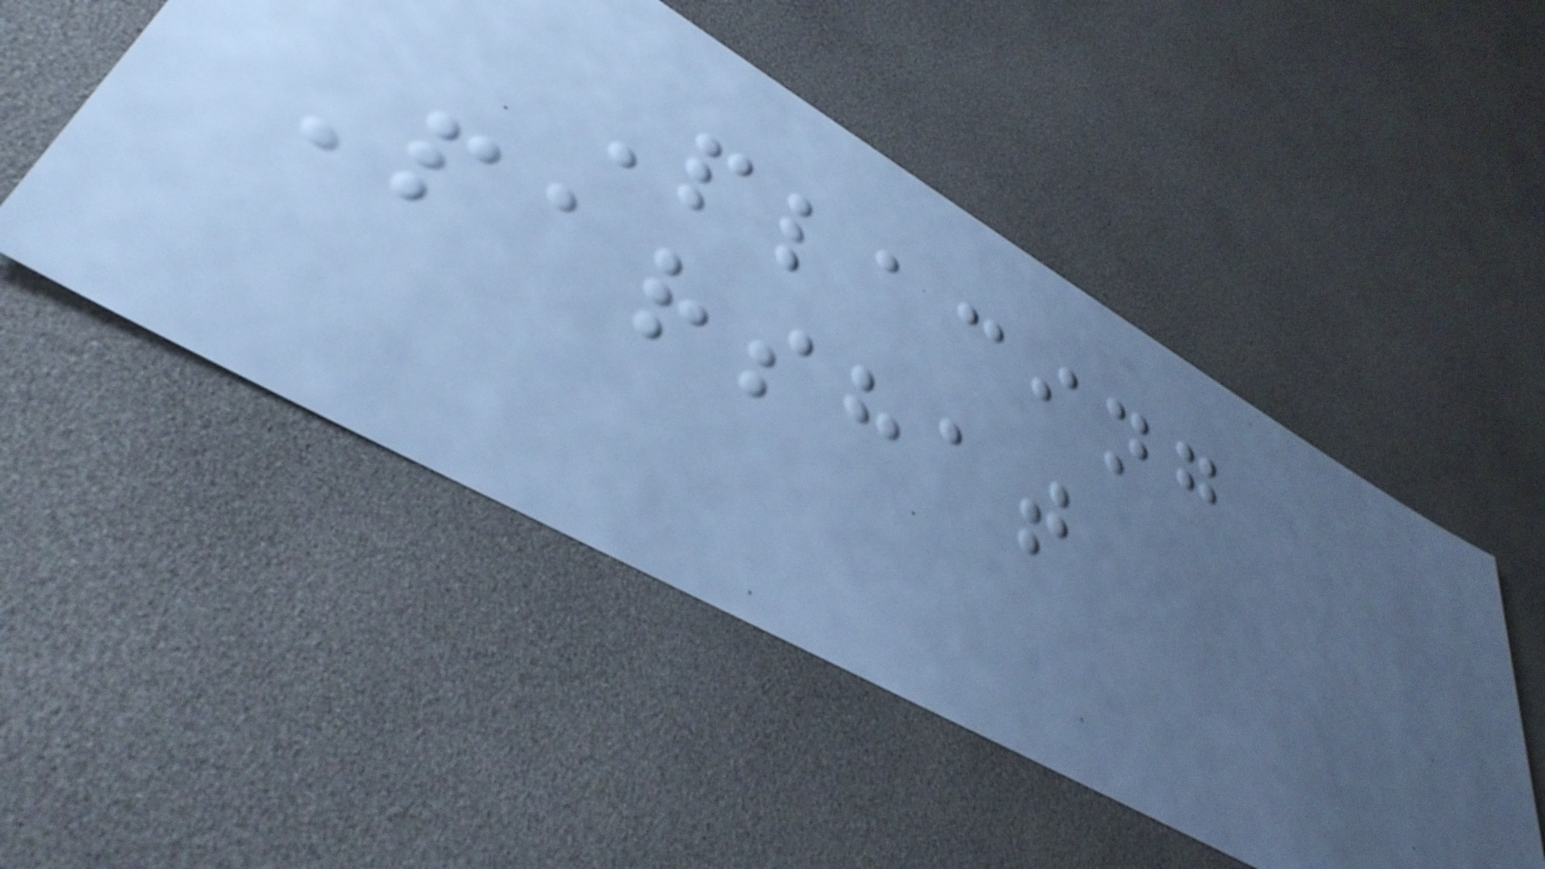Placing
Parshat
